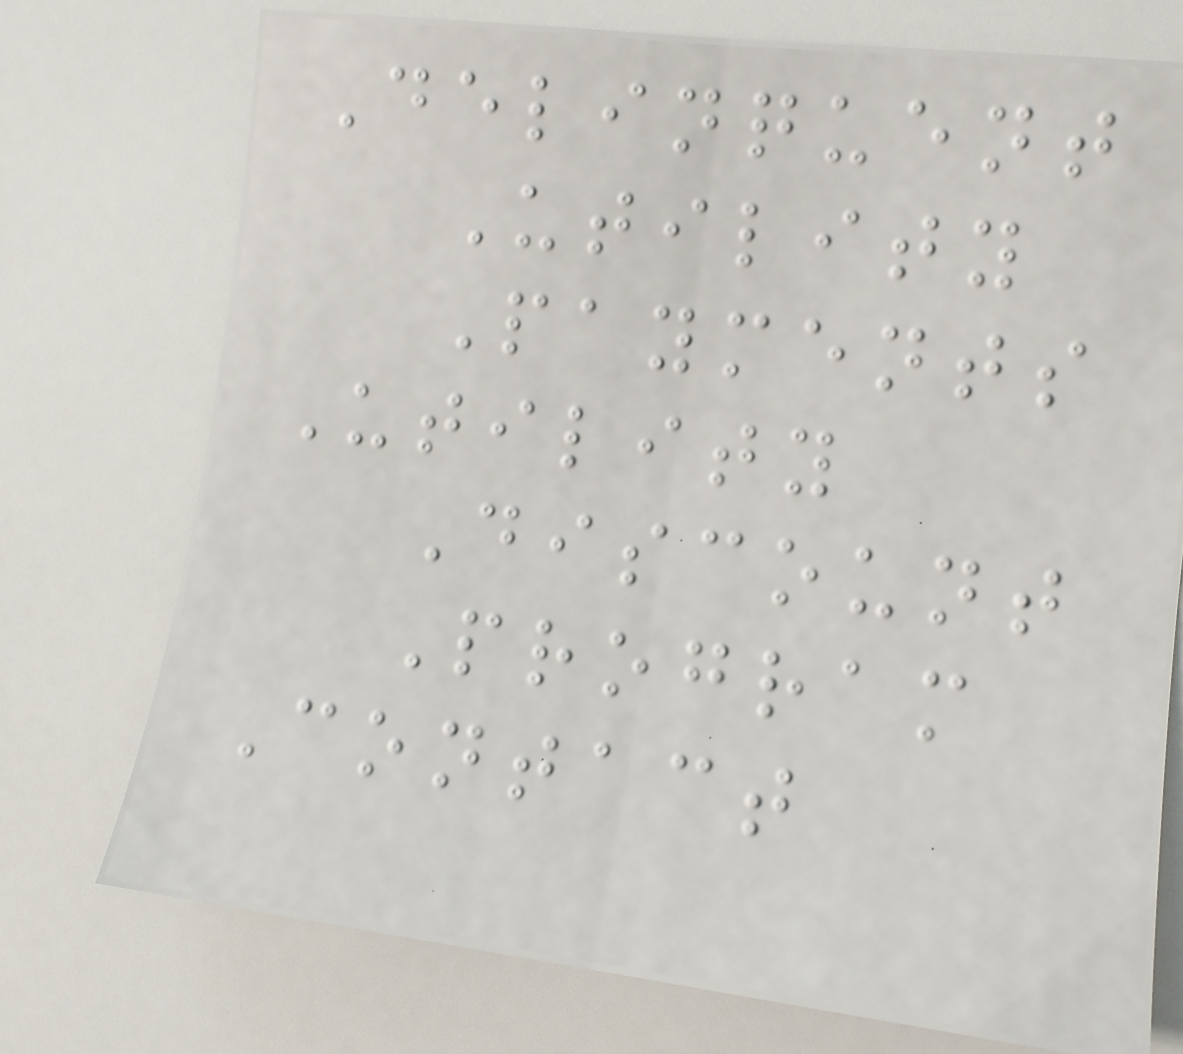Delinquent
Utility
Payments
Utility
Discount
Program
Contact
